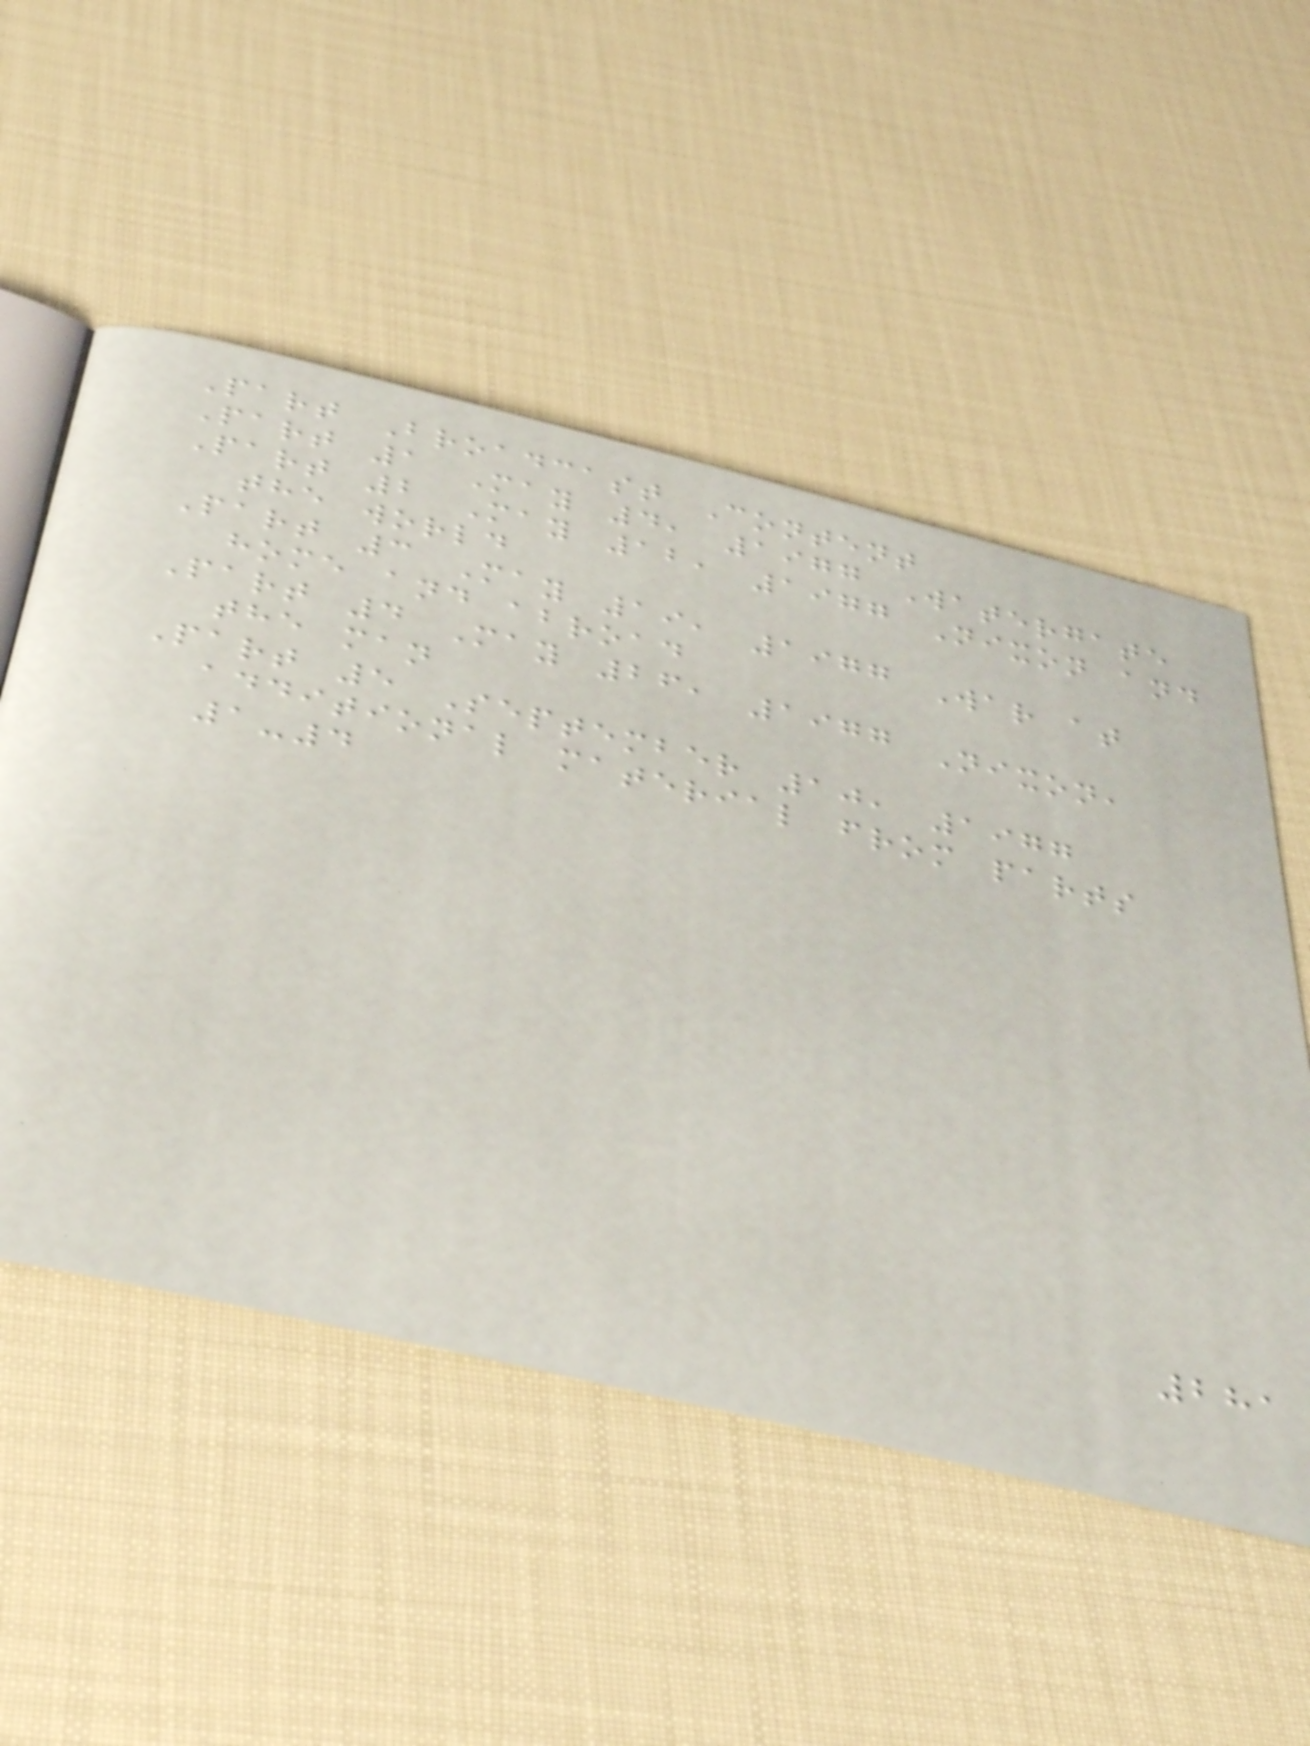Part Broadcast Content
Part 1 May 4, 1977 Watergate
Part 2 May 12, 1977 Nixon and
the world
Part 3 May 19, 1977 War at
home and abroad
Part 4 May 26, 1977 Nixon,
the man
Part 5 September 10, 1977
additional material from parts
1-4
281
